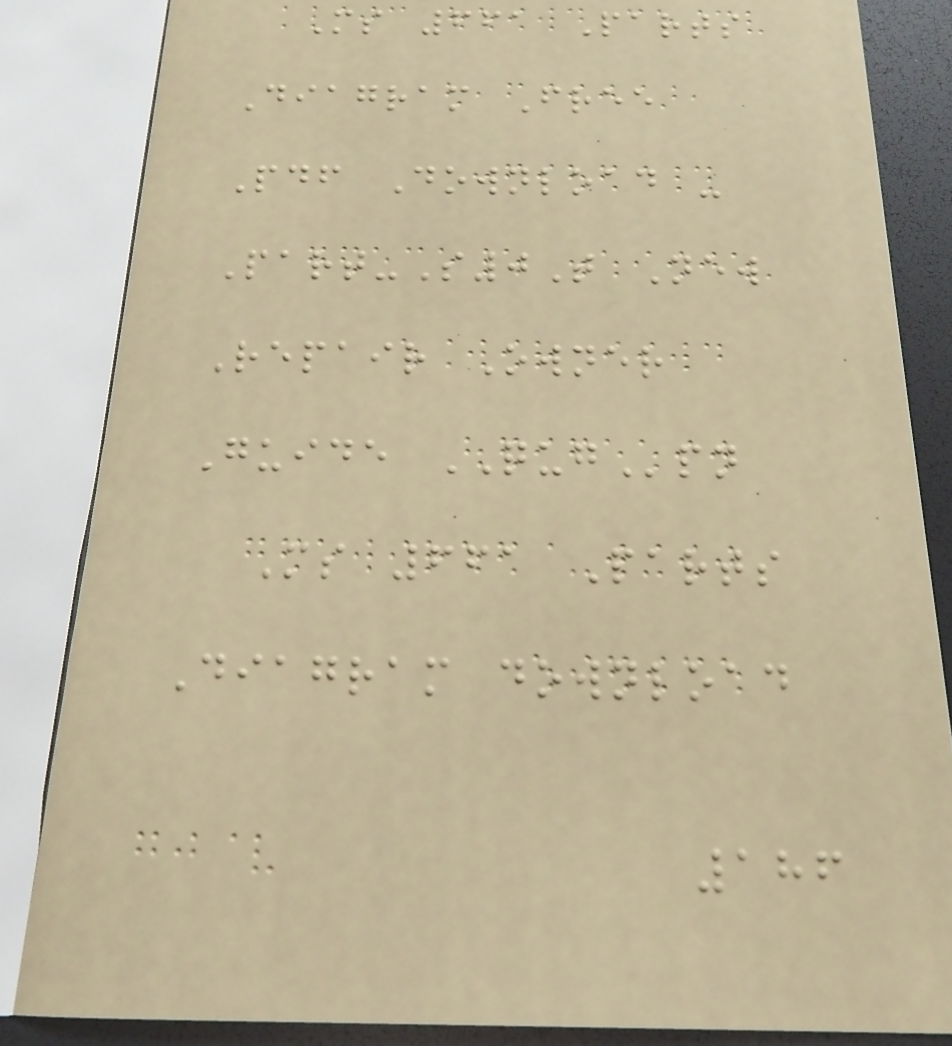Ms 661 Parts
Diagram Free
Pdf Download -
Part-S0T New
Repair Owner
Guide QUGpn
Ms 661 Parts
Diagram download
186
